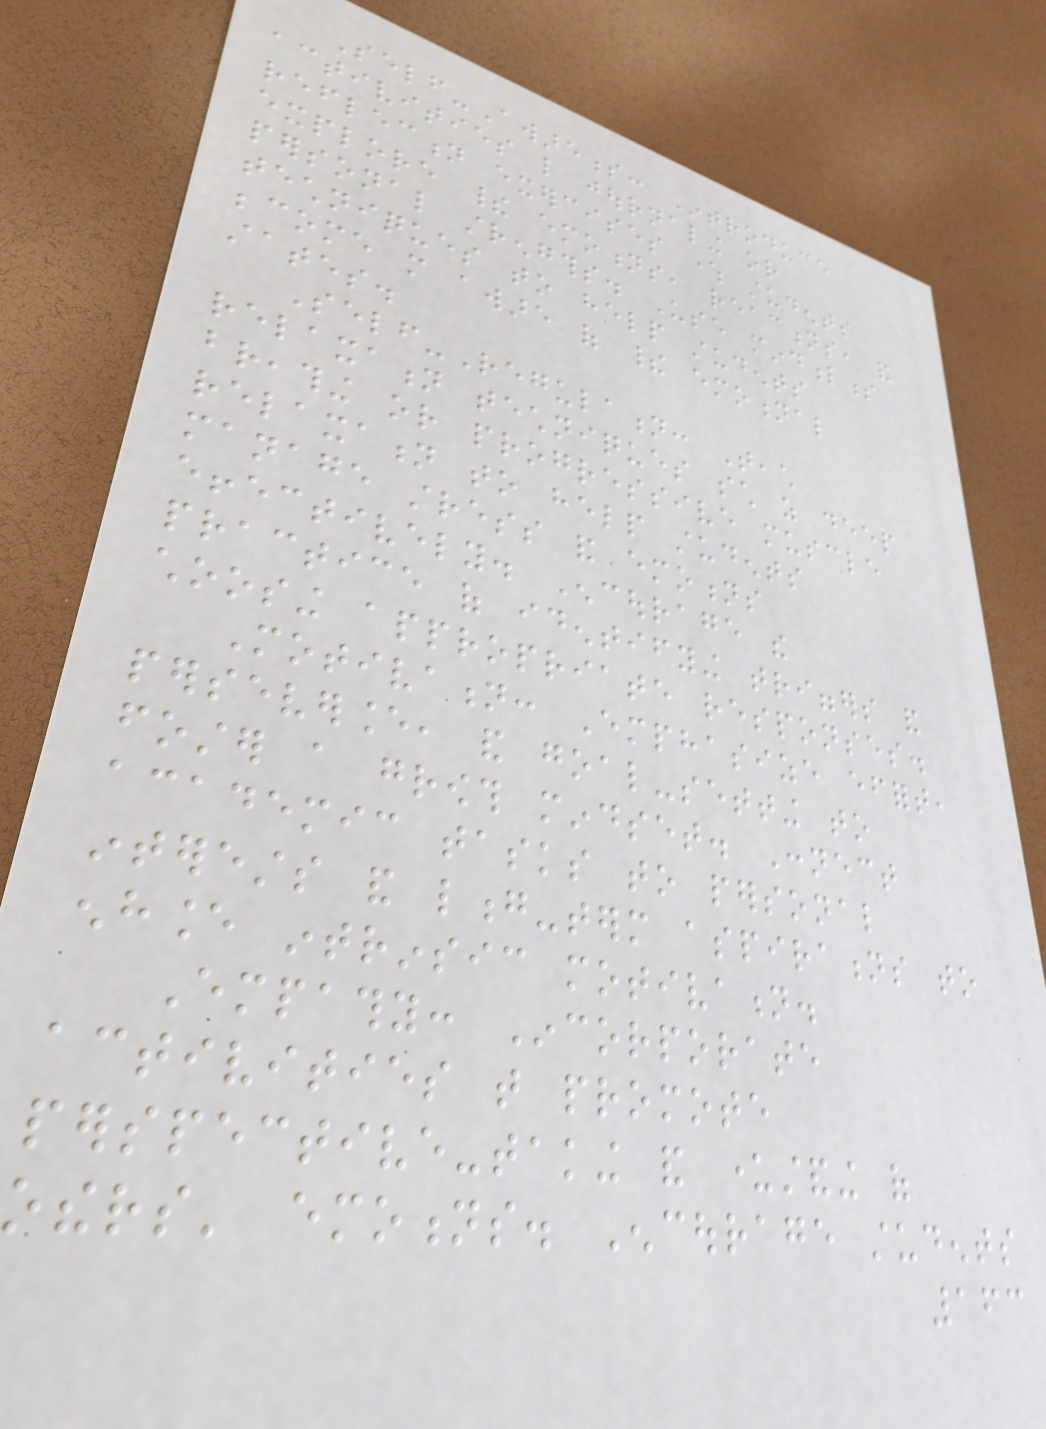Self-Awareness: Introduce
activities like journaling or
reflection exercises where students
explore their emotions, reactions, and
personal strengths. Use mindfulness
techniques to help students
become more aware of their emotional
states.
Self-Regulation: Teach
relaxation techniques such as deep
breathing or progressive muscle
relaxation to help students
manage stress and emotions
effectively. Encourage the
practice of identifying triggers and
choosing appropriate responses.
Motivation: Emphasize effort,
perseverance, and goal-setting to
foster a growth mindset. Connect
academic tasks to personal
interests and long-term aspirations to
enhance intrinsic motivation.
Empathy: Incorporate
activities that promote
perspective-taking and understanding of
others' emotions. Encourage students
163
